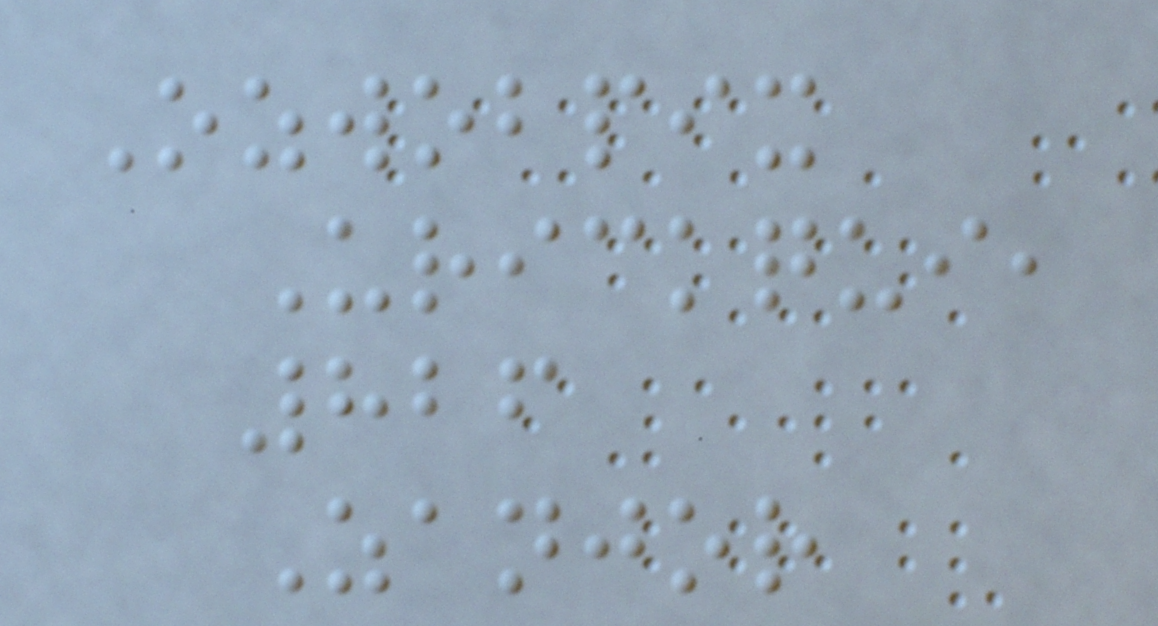Ozwobpix
Urickqui,
826
Zanjor
